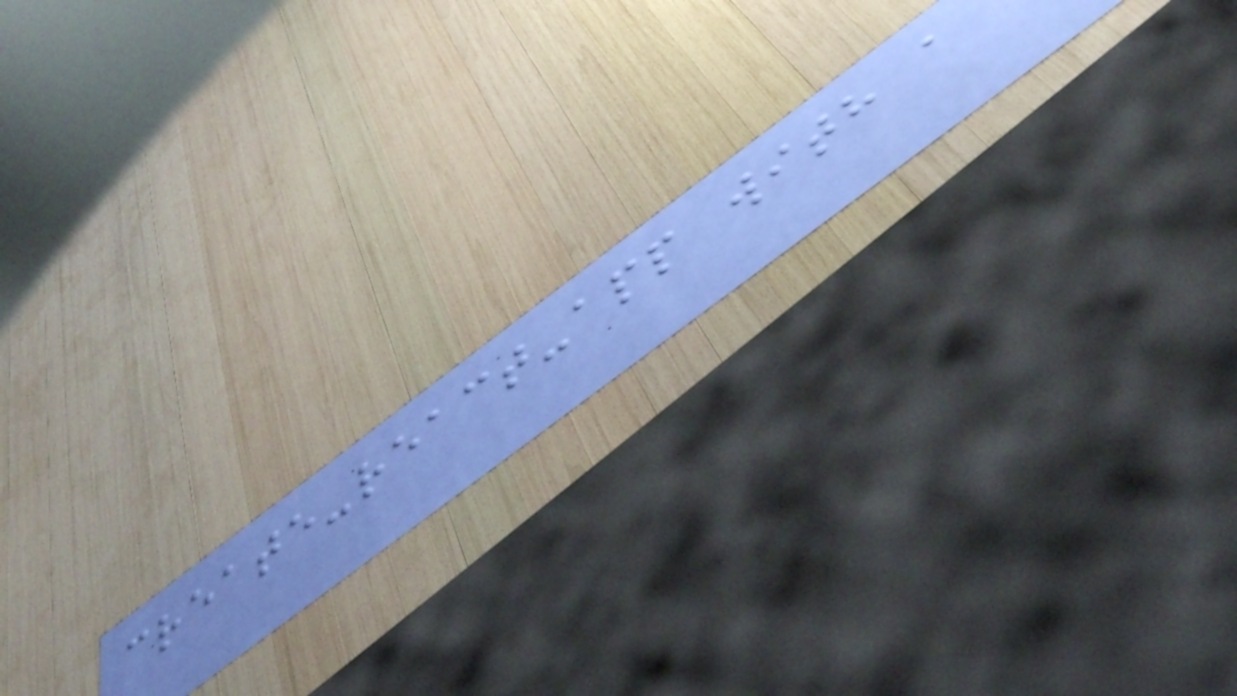create-react-app with a
